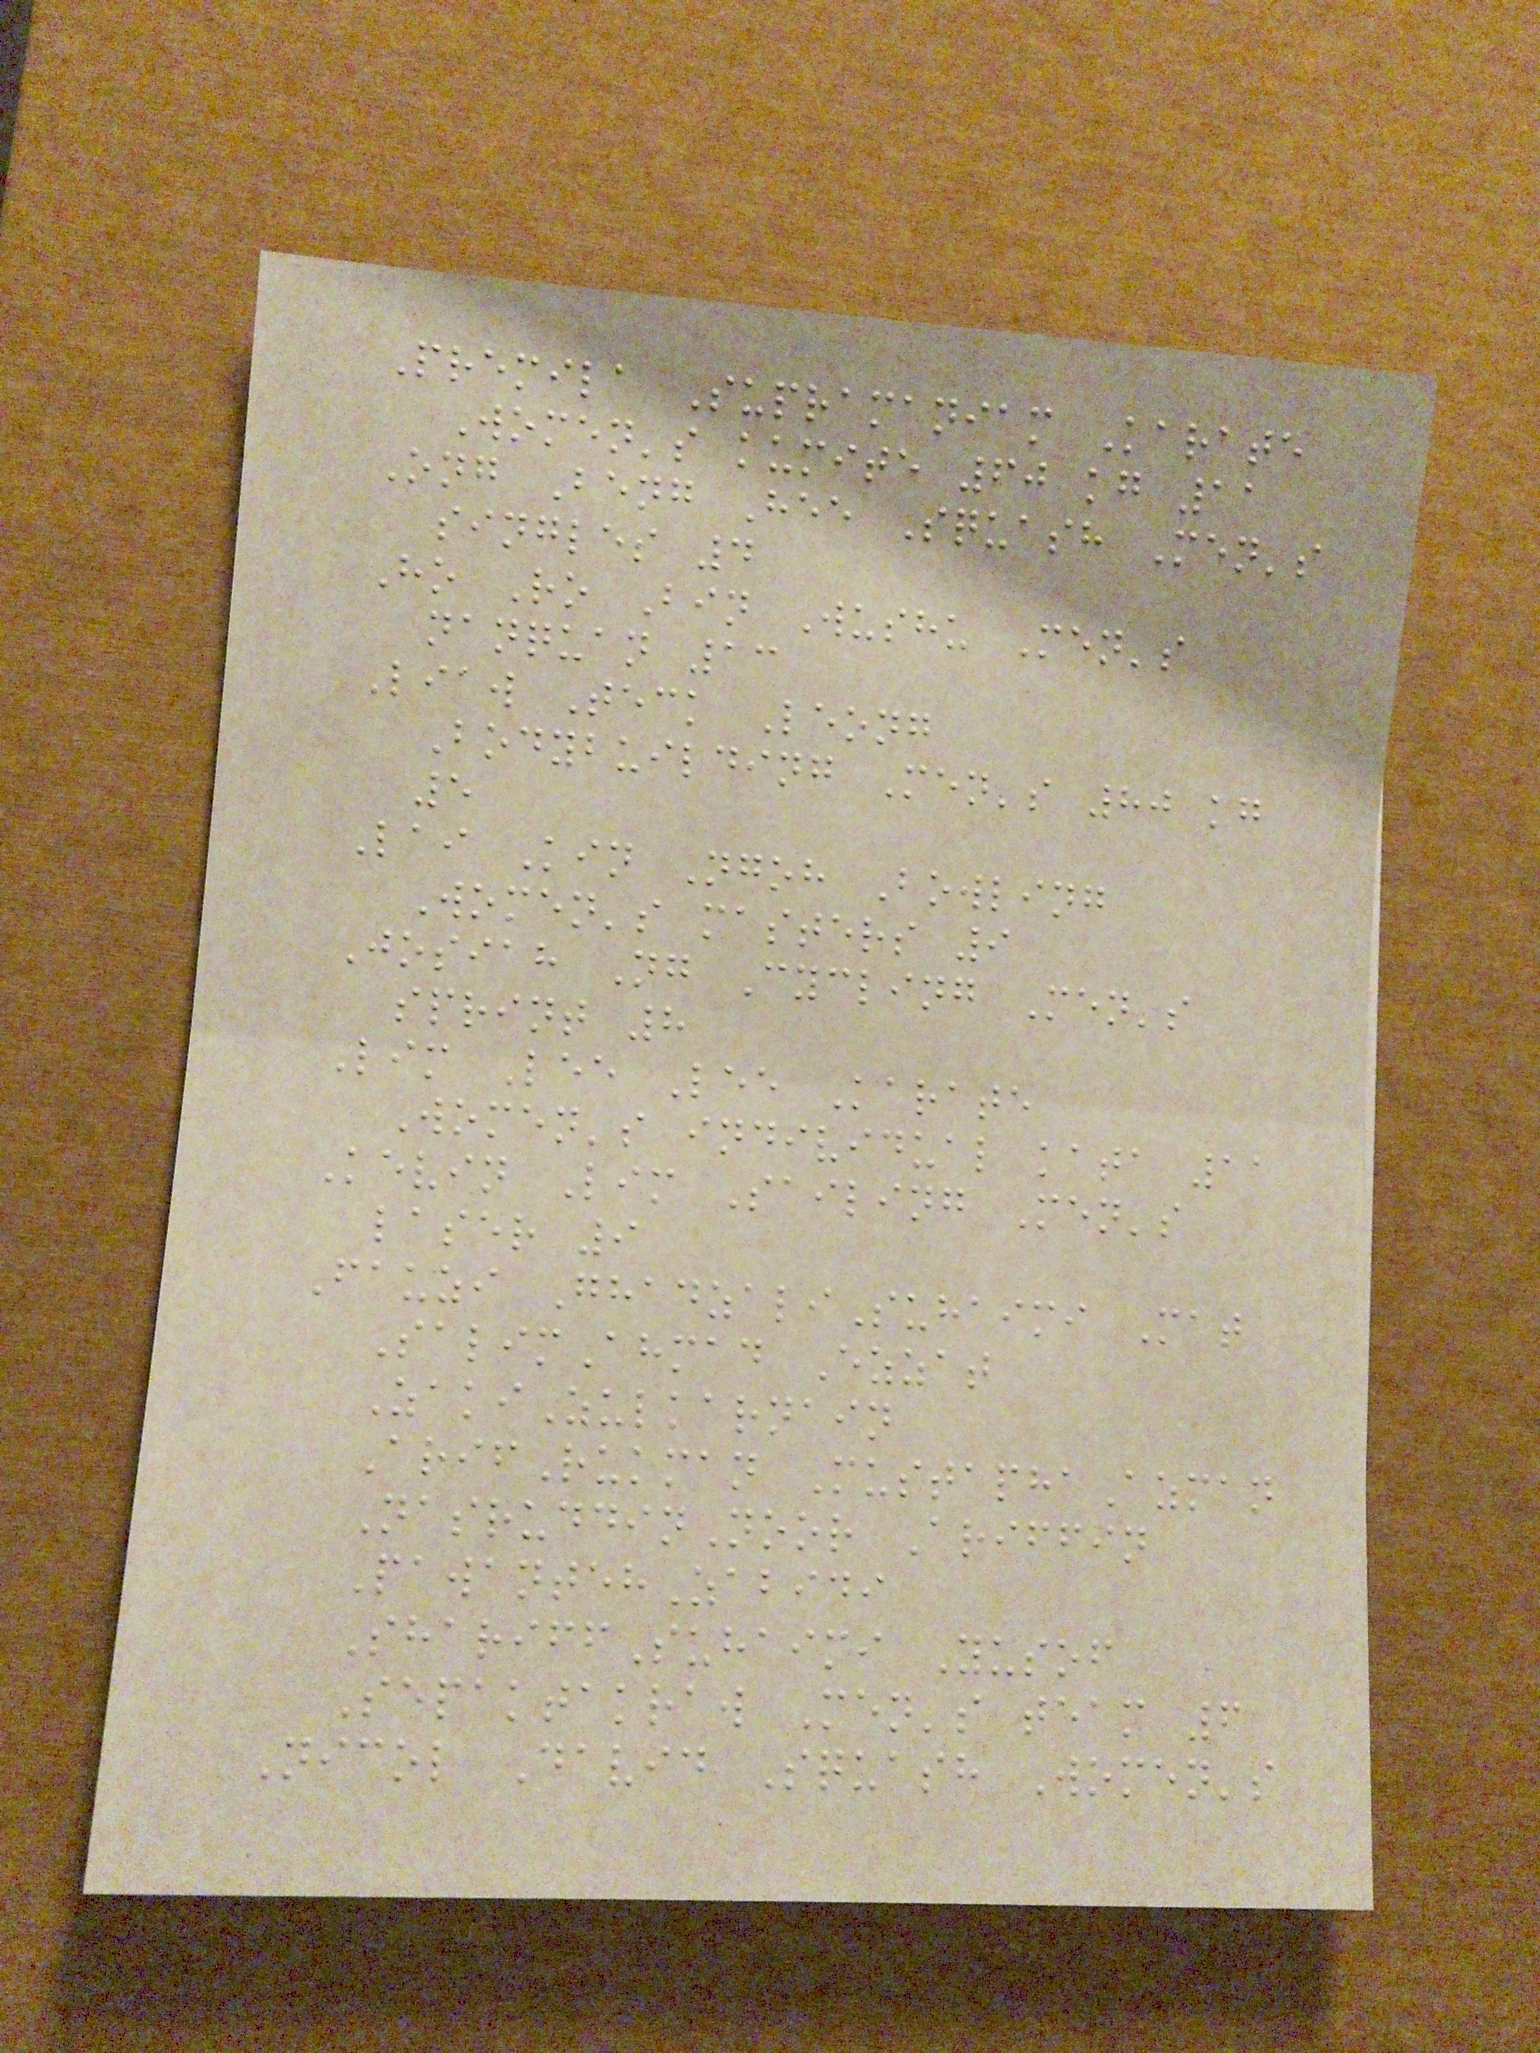Premila Supramaniam Karate
Women's kumite 60 kg 11
Ong Beng Hee Squash Men's
singles 4
Ho Ro Bin Wushu Men's
nanquan 13
Liaw Teck Leong
Bodybuilding Men's 80 kg
5
Lai Kin Ngoh Bowling
Women's masters 9
Josiah Ng Cycling Men's
sprint 8
Lim Lee Lee Karate
Women's individual kata 11
Kevin Lim Sailing Men's
laser 9
Fauzi GhadzaliSuhaimi Mat
SalimAhmad Ezzat
ZakiZulkarnain
ArifRukman MustaphaAzman
NasruddinNoor Ariffin
PawantehZabidi
ShariffSuhaimi Yusof
Sepaktakraw Men's team 6
Nicol David Squash Women's
